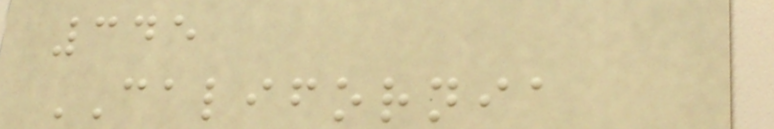345
CALIFORNIA
